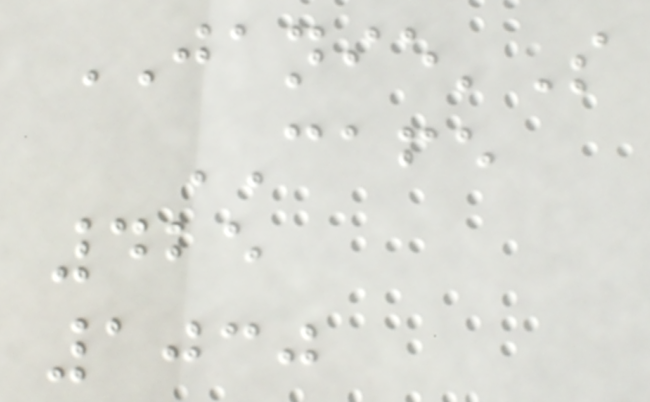JANIE'S
CAFE
425
1030
